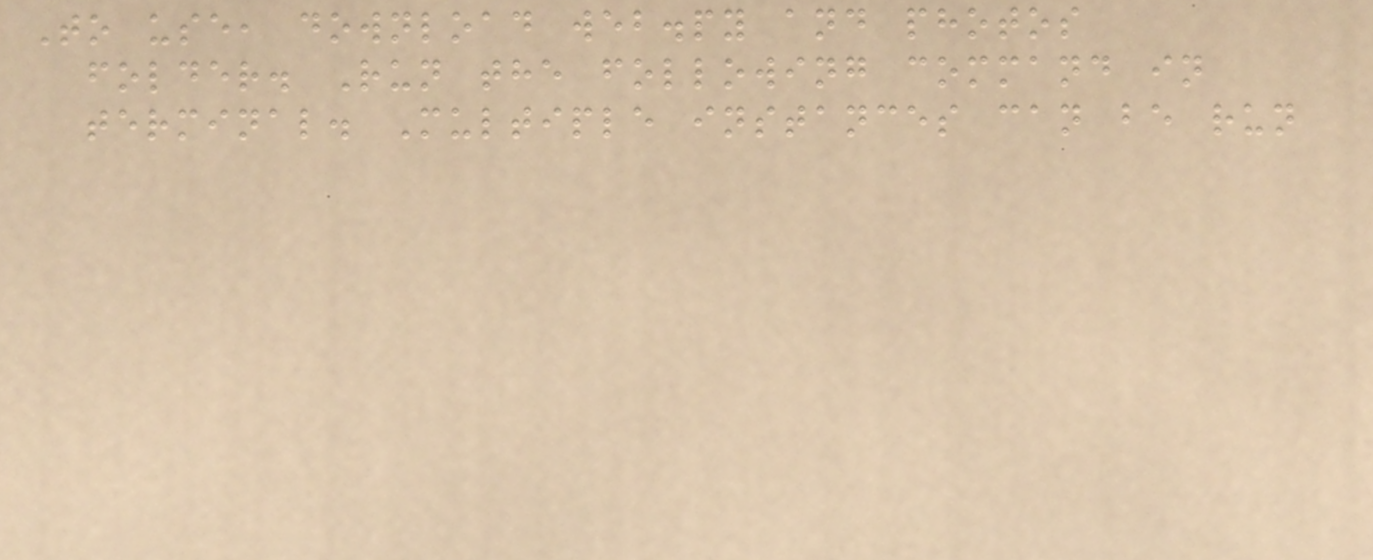To use, download web.py and photos
folder. Run the following command in
terminal. Multiple instances can be run
